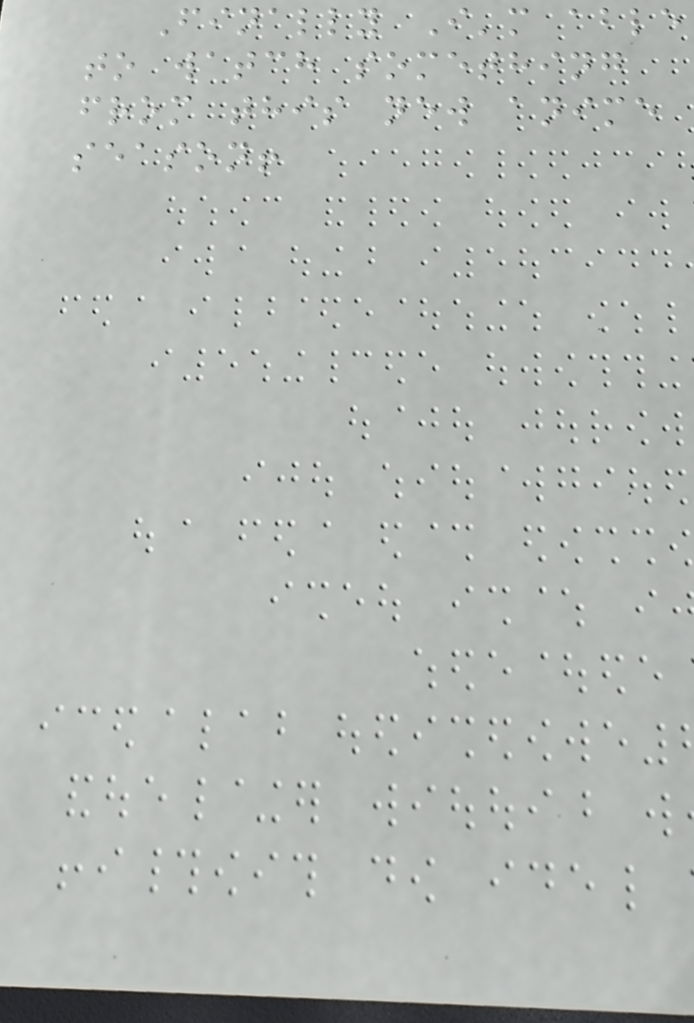Finally I'm able
to watch something
from this new anime
season!
